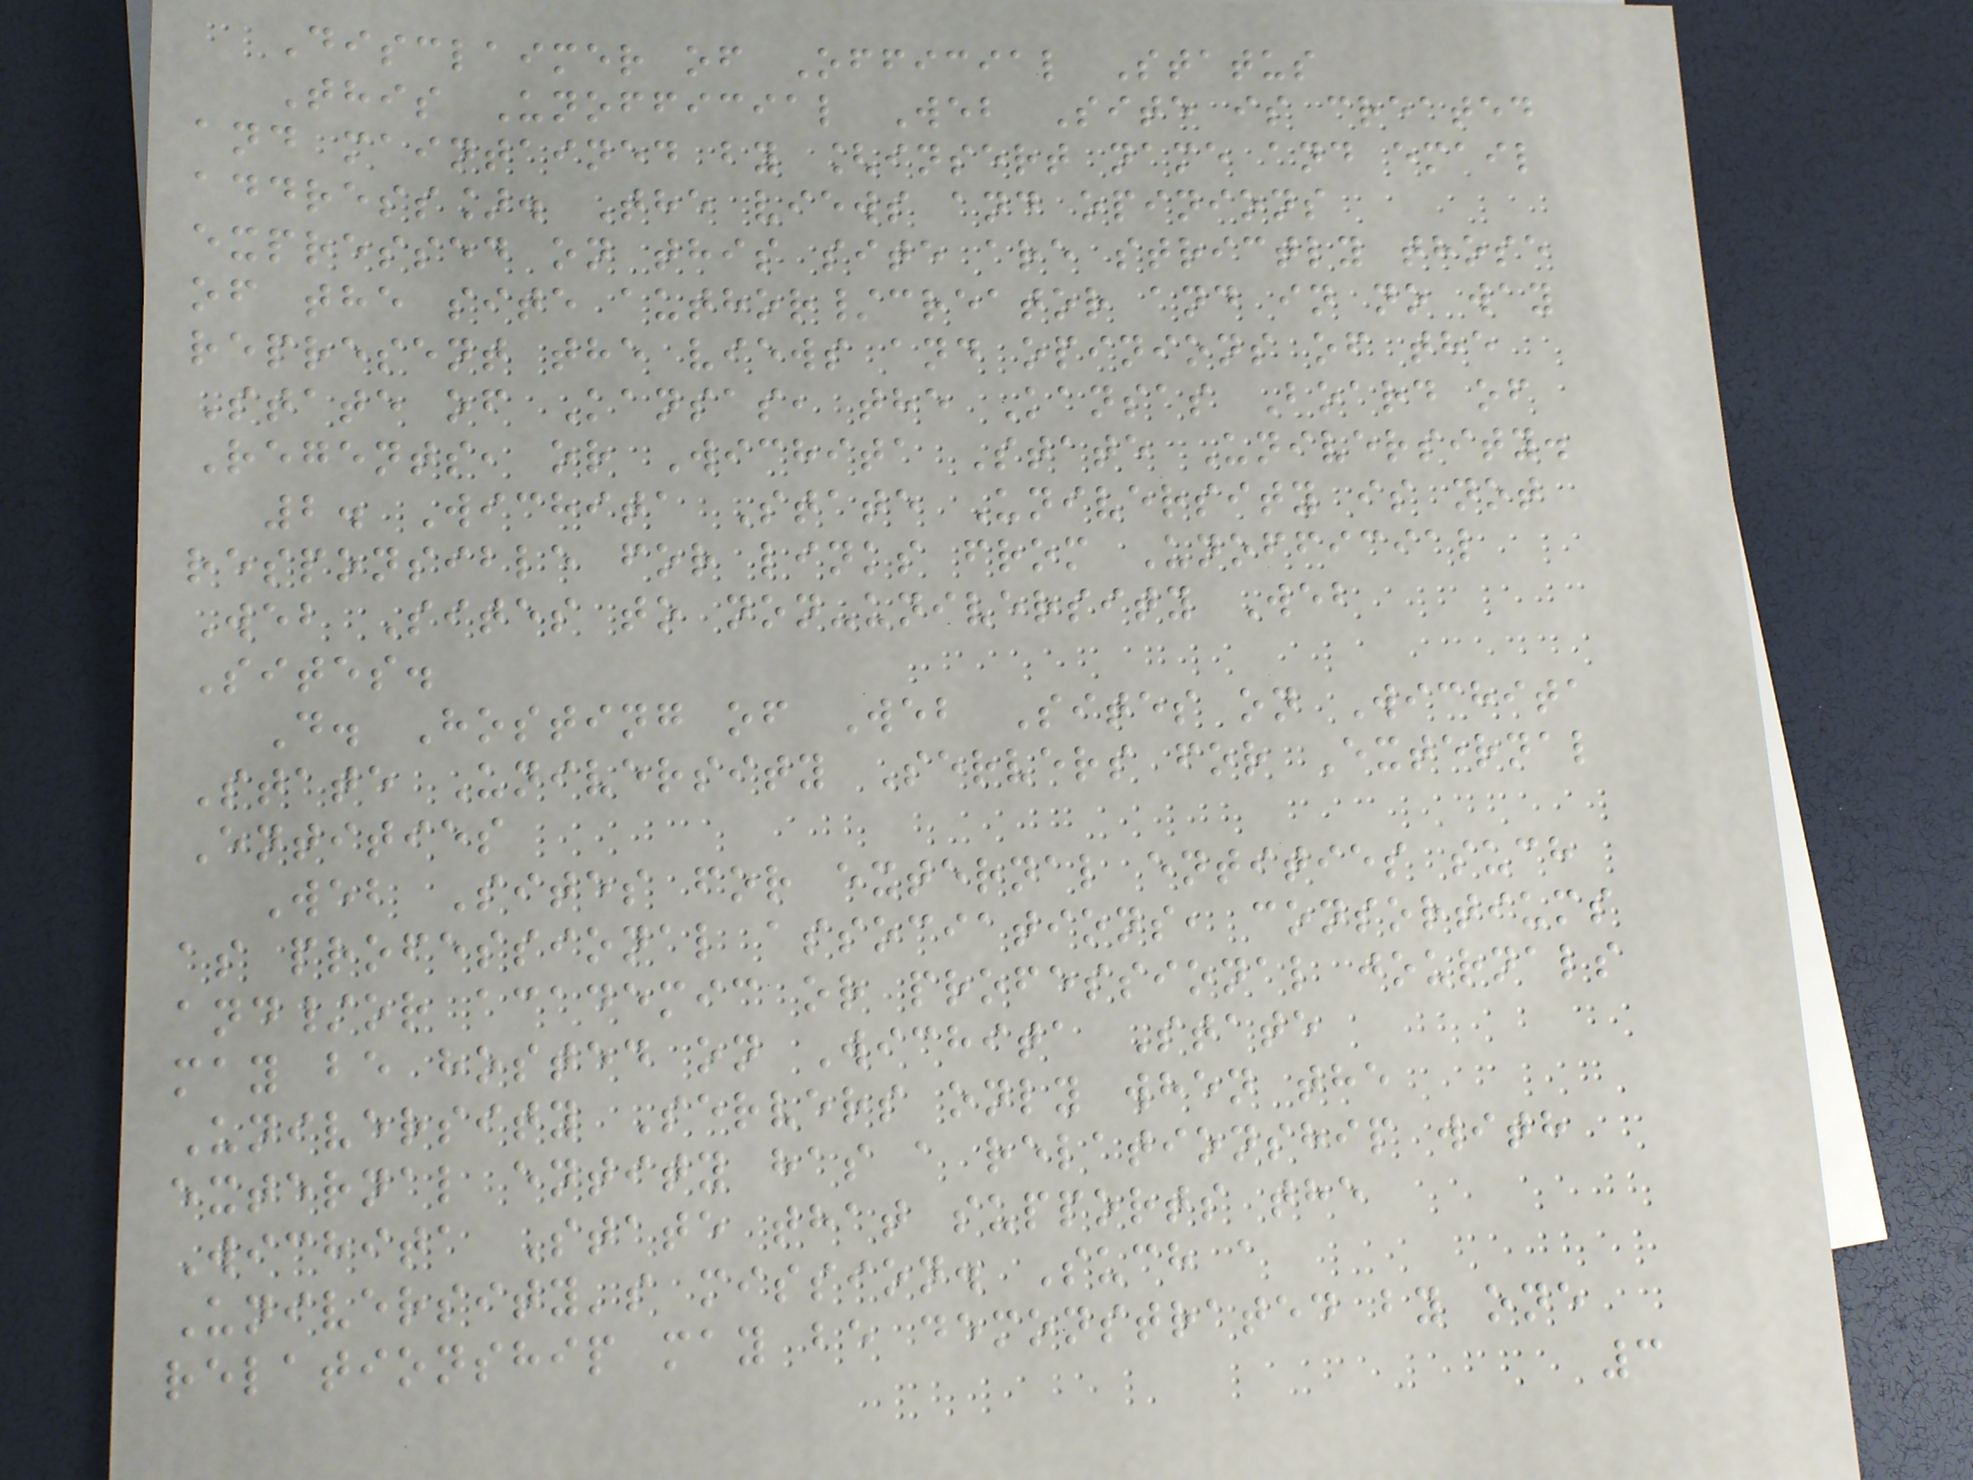Disclaimer of Official Status
This Unofficial Web Site is created
and maintained by [insert name and email
address]. The views and opinions
expressed on this site are strictly those
of the site author/creator and in no way
represent the views and opinions of the
State of Kansas, the Kansas Board of
Regents, or Wichita State University.
2. Wichita State University is not
responsible for links from Unofficial
Web Sites to non-university Web
Sites.
D. Hosting of Web Sites on Wichita
State University Servers for External
Entities
Web Sites for external entities such
as professional associations, consortiums
and/or academic or professional journals
may be hosted on Wichita State
University Servers only when the
external entity has a relationship with
Wichita State that supports the
University's mission. Such a
relationship may be demonstrated by one
3
